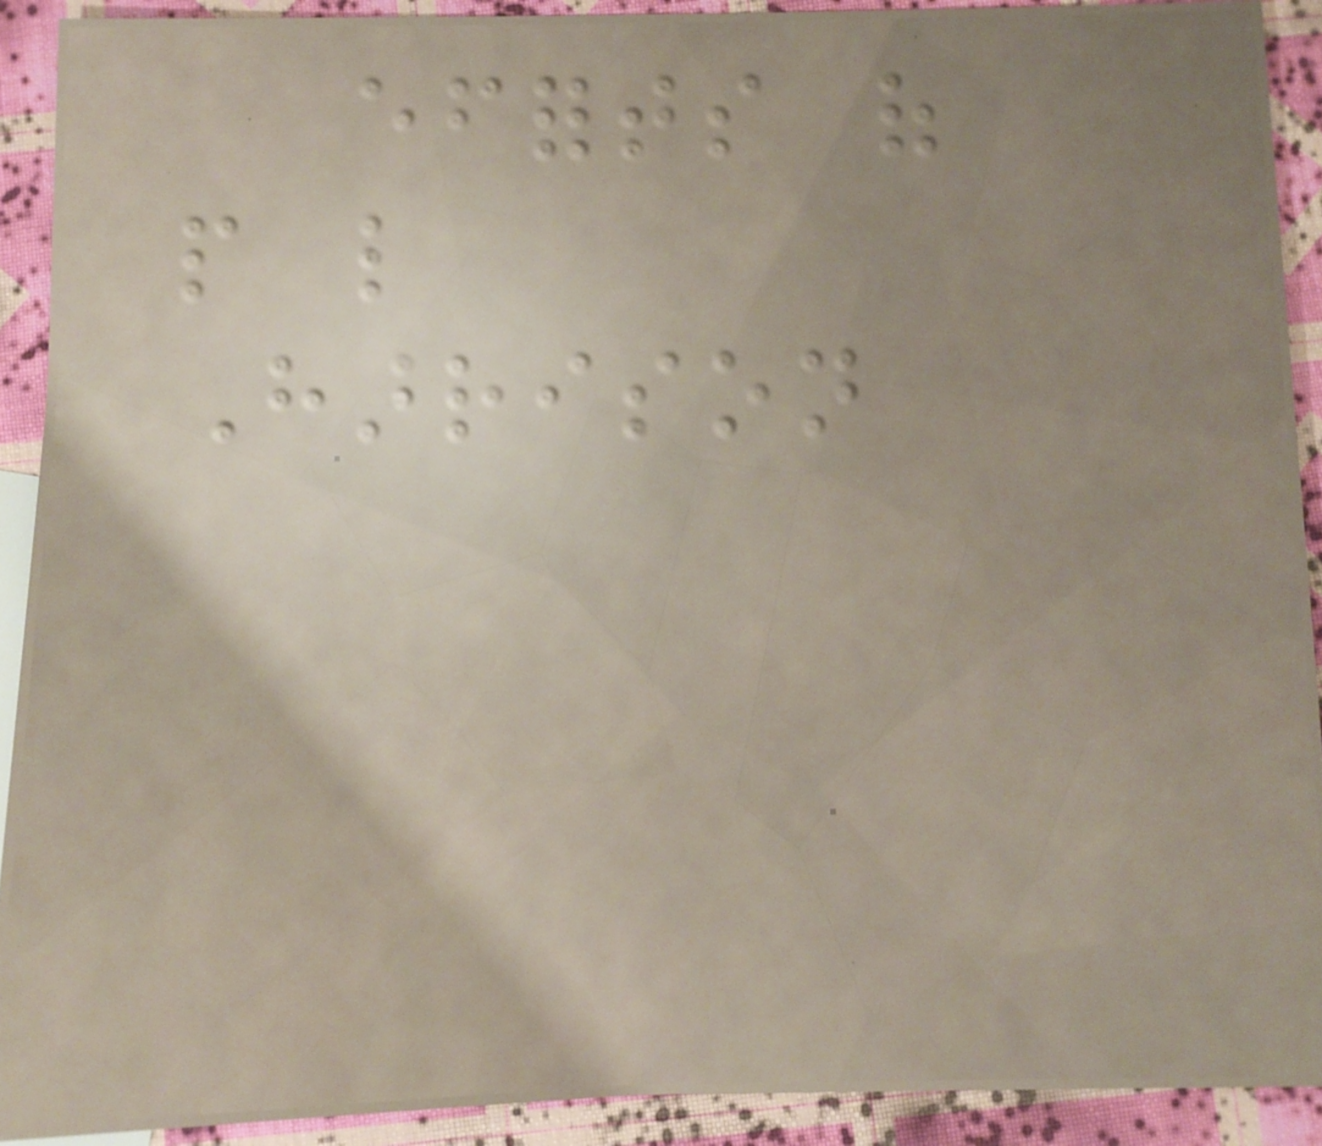efforts of
people like
Harrison
